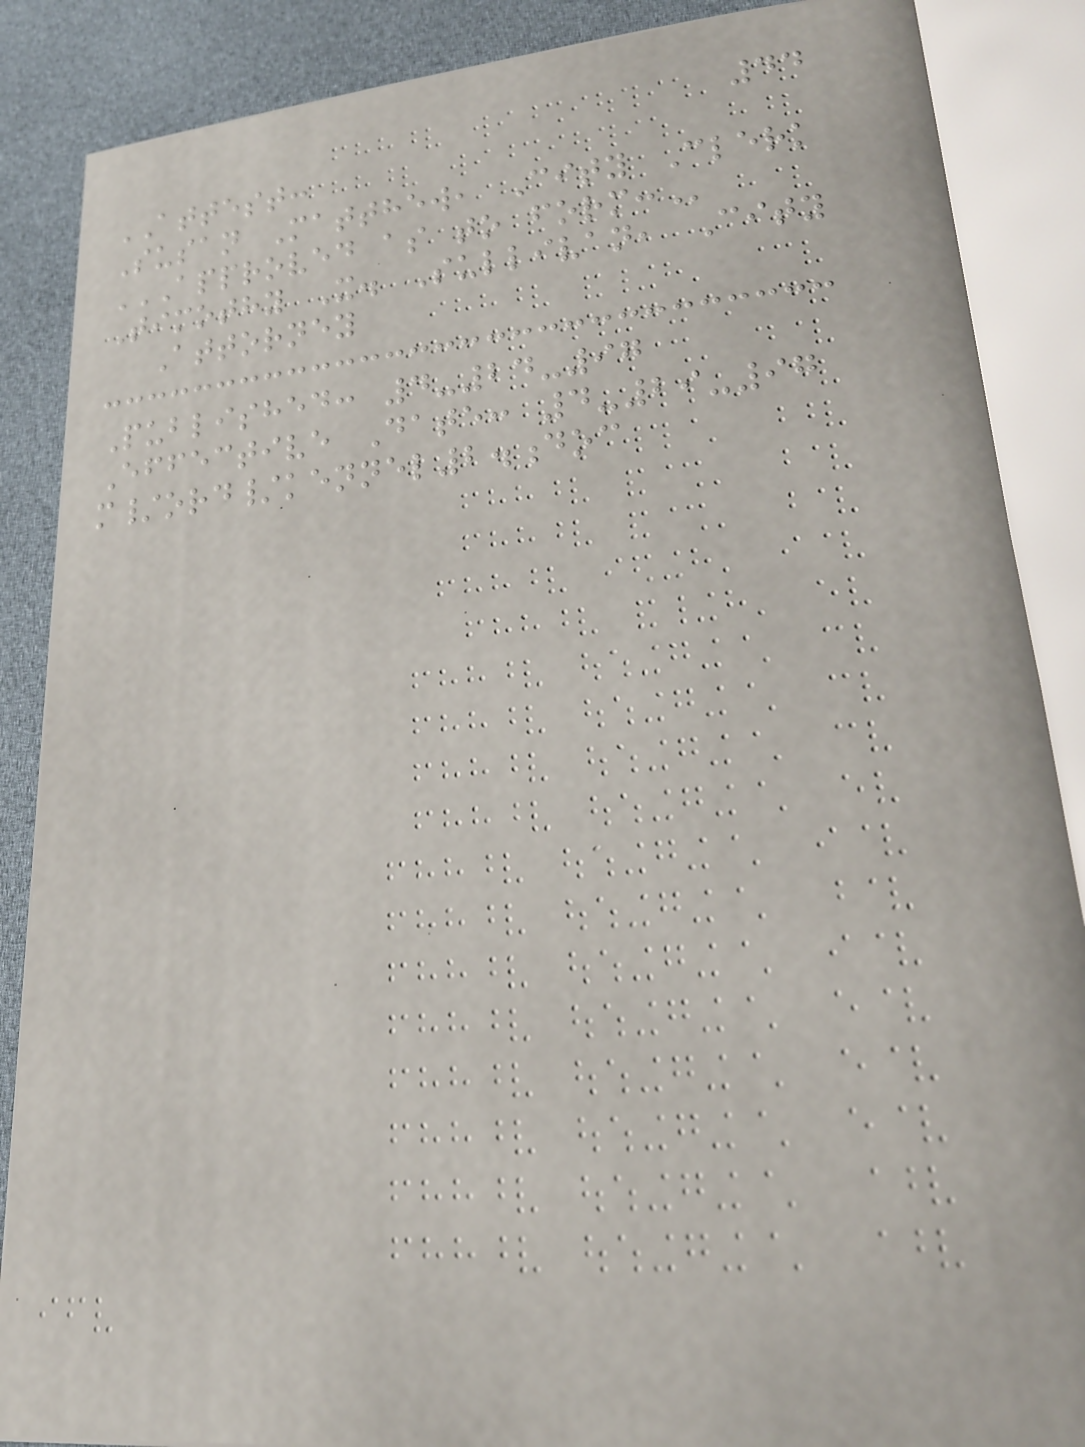44
ATTEST:
Susan Matthew, City Clerk
APPROVED AS TO FORM:
Timothy X. Sullivan, City
Attorney
Published: 4-24-97
Effective Date: 4-29-97
m/ord/kennel2.doc
